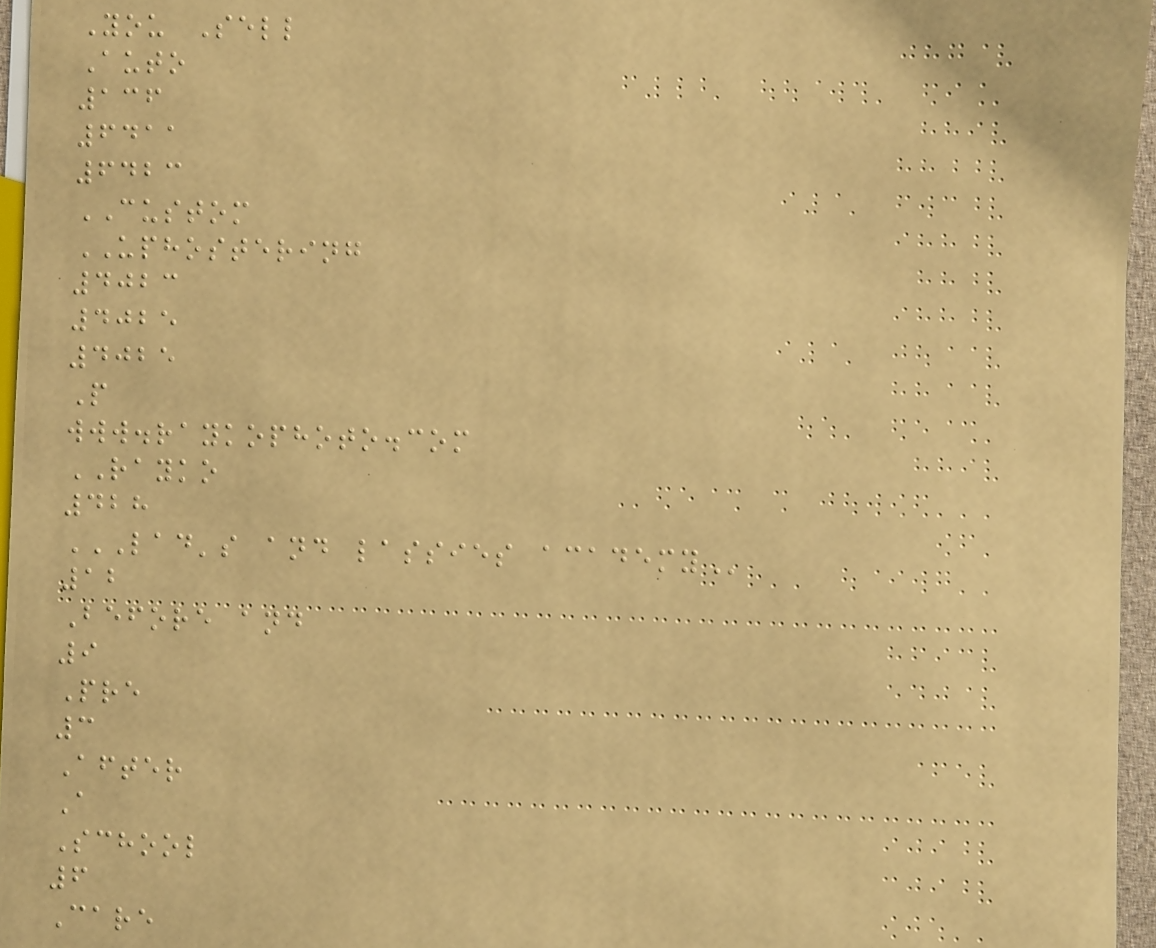You Sell
Auto
136
6411
6423
CUSTOM
UPHOSTERING
4023
4025
4025
P
www.raykophoto.com
RAYKO
428
LAD'S AND LASSIES ACADEMY
12
Before and
9
Pre
3
After
A
School
6
Care
